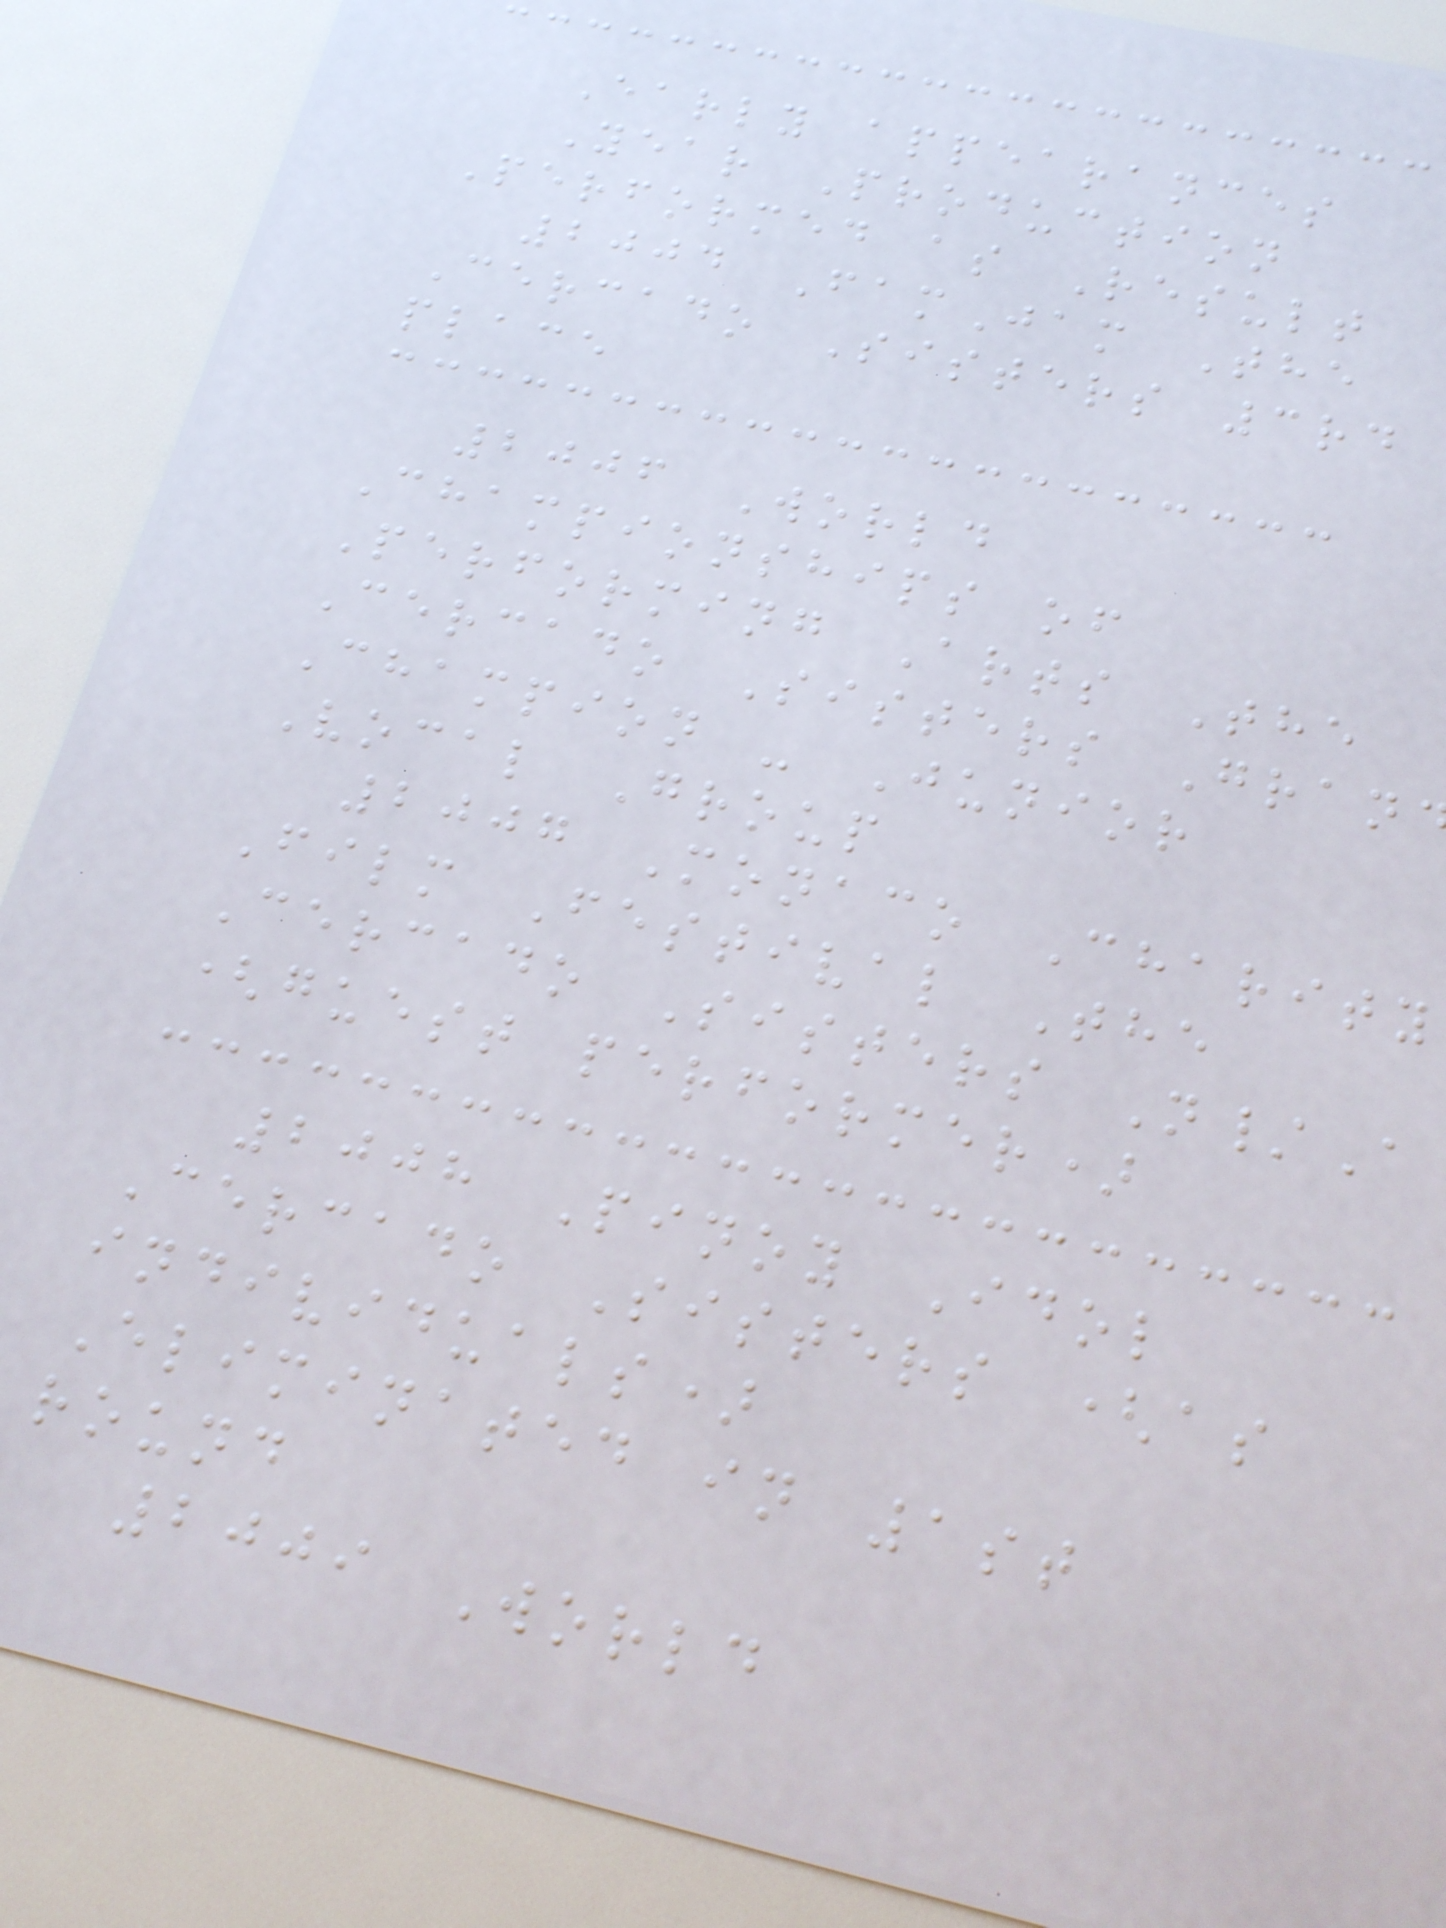Early appearances
Year Production
Performed as Result
2004 FamJam The
Cercado Sisters 3rd
place
2006 World
Championships of
Performing Arts The
Cercado Sisters Gran
Champion - Junior
Vocal Group
2007 Monaco Charity
Film Festival The
Cercado Sisters N/A
(guest performer)
2008 Pinoy Idol
Cercado Sisters (as
individuals)
Eliminated in 1st
round
2009 World
